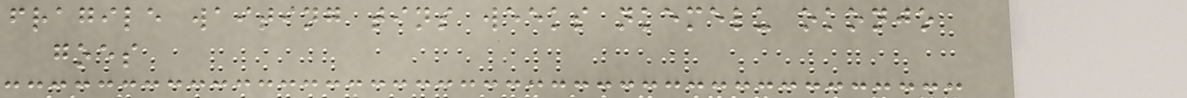fragile waiting tins weeks nkemelu okonjo
goes
